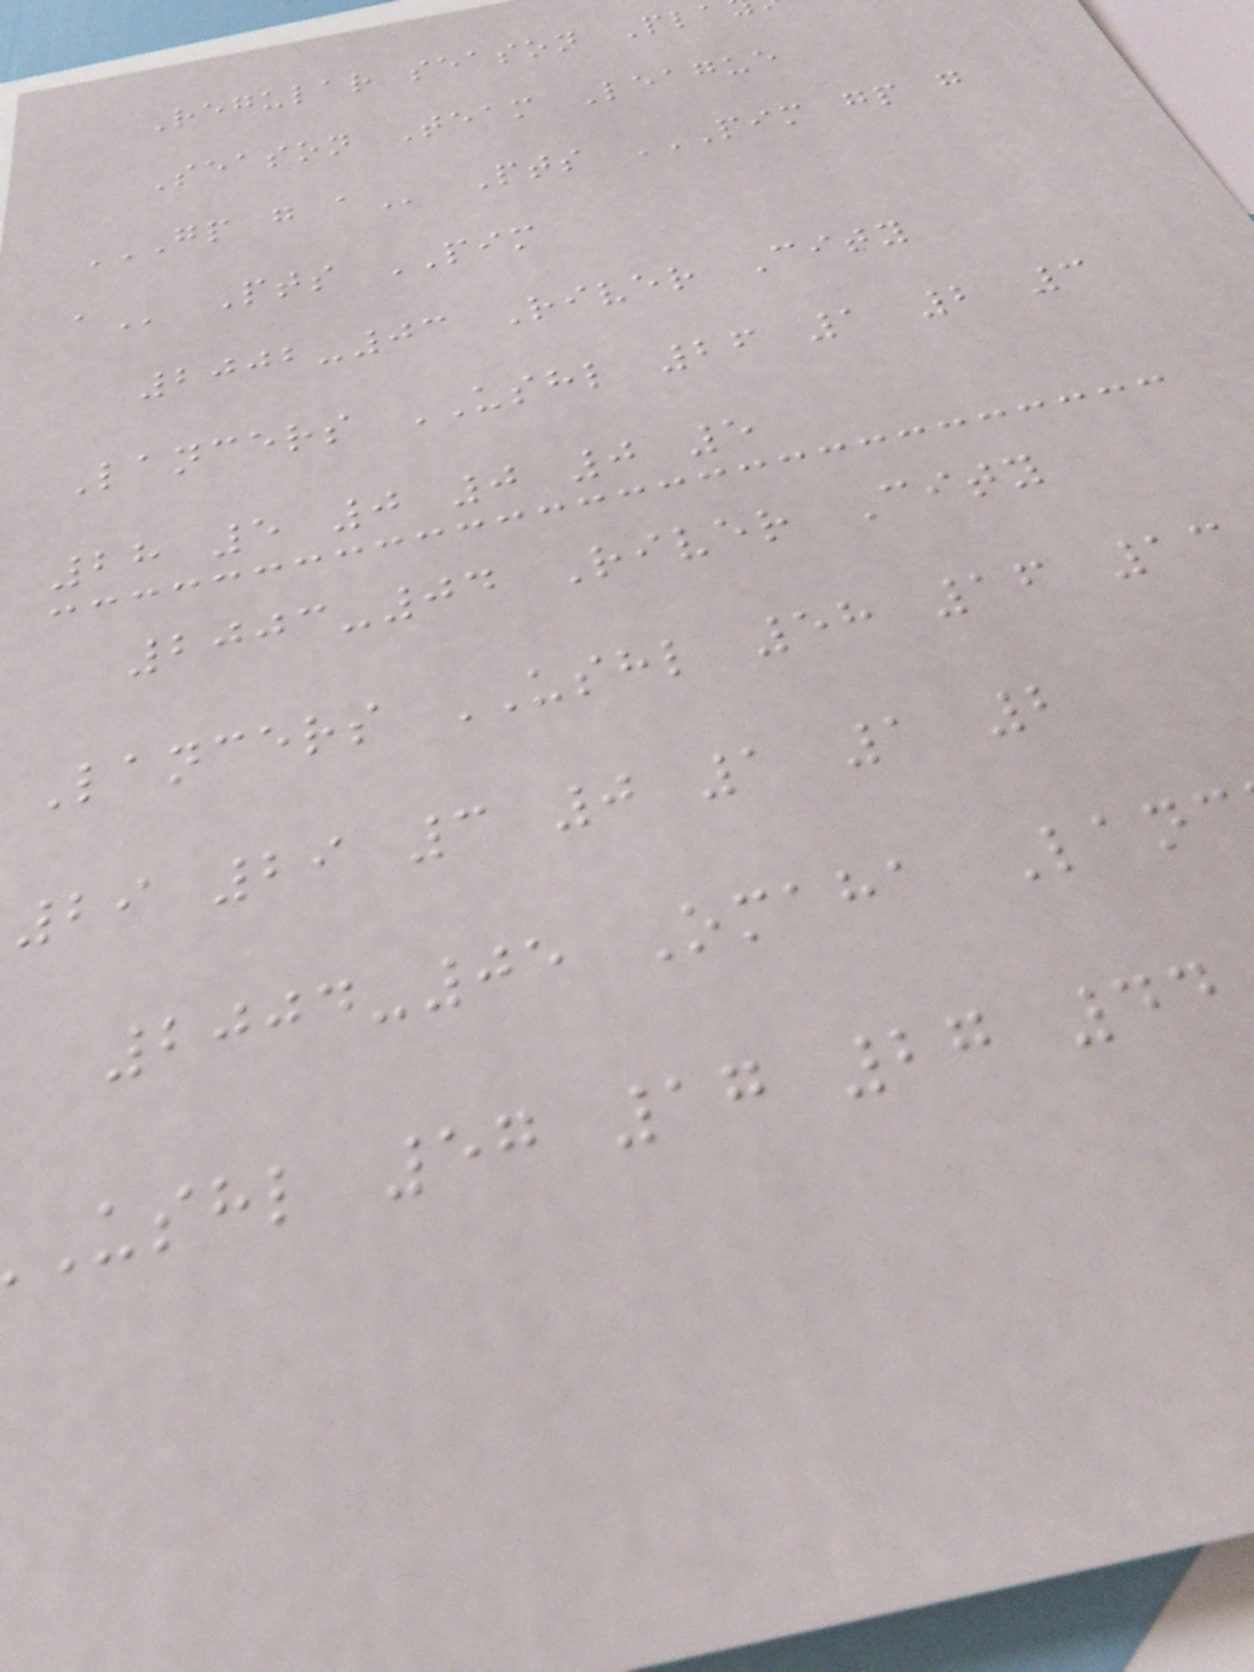Regular season Pla
Season Team League
GP G A Pts PIM GP G
Pts PIM
2002-03 River City
Lancers USHL 26 1 2 3
28 5 0 0 0 5
2003-04 River City
Lancers USHL 58 16 13
29 29 3 0 1 1 2
2004-05 Omaha Lanc
ushl 57 17 27 44
